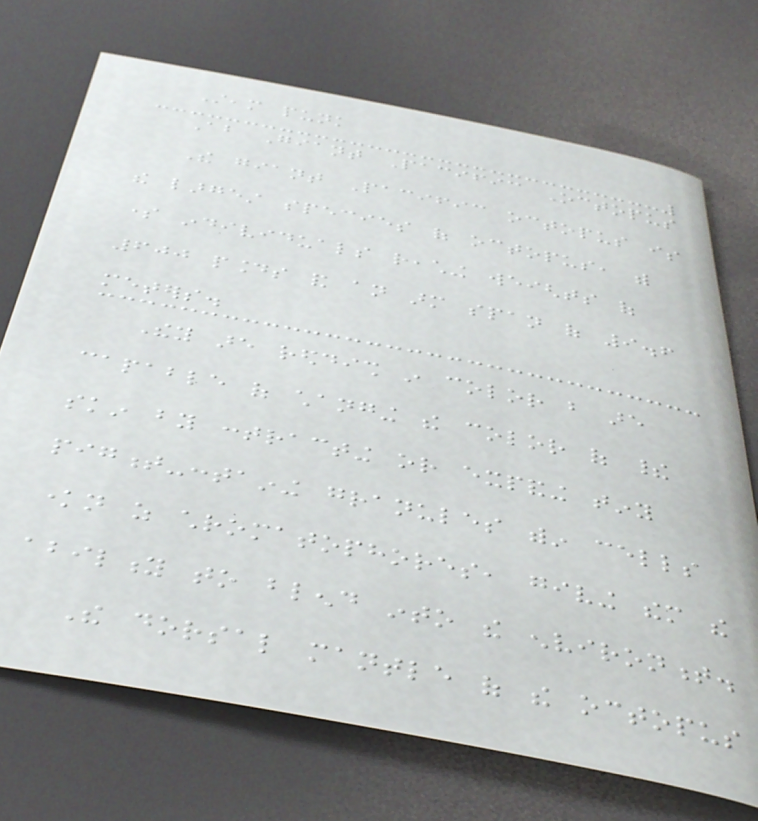Steam punk
About Giant Pacific Octopus
The giant Pacific octopus is
the largest species of octopus, with
some individuals reaching weights of
600 pounds and an arm span of 9.6
meters.
They are reddish in color but are
capable of changing the color of their
skin by contracting or expanding tiny
pigment-containing granules within cells
known as chromatophores, giving them the
ability to blend into the environment.
The dorsal mantle of the octopus
